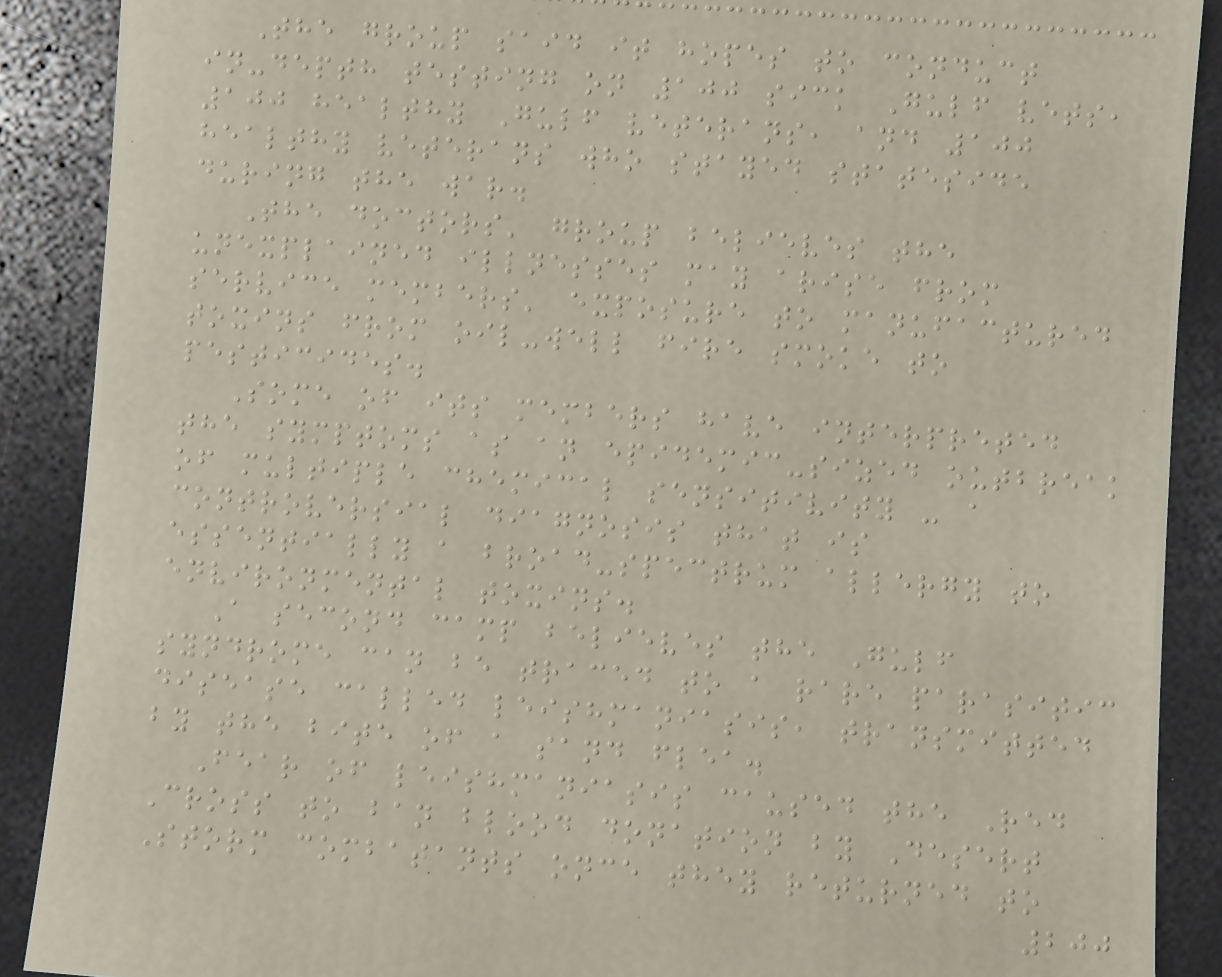The group said it hopes to conduct
in-depth testing on 100 sick Gulf vets,
100 healthy Gulf veterans, and 100
healthy veterans who stayed stateside
during the war.
The doctors' group believes the
unexplained illnesses may arise from
service members' exposure to manufactured
toxins from oil-well fire smoke to
pesticides.
Some of its members have interpreted
the symptoms as an epidemic-sized outbreak
of multiple chemical sensitivity - a
controversial diagnosis that is
essentially a broad-spectrum allergy to
environmental toxins.
A second camp believes the Gulf
syndrome can be traced to a rare parasitic
disease called leishmaniasis, transmitted
by the bite of a sand flea.
Fear of leishmaniasis caused the Red
Cross to ban blood donation by Desert
Storm combatants once they returned to
200
